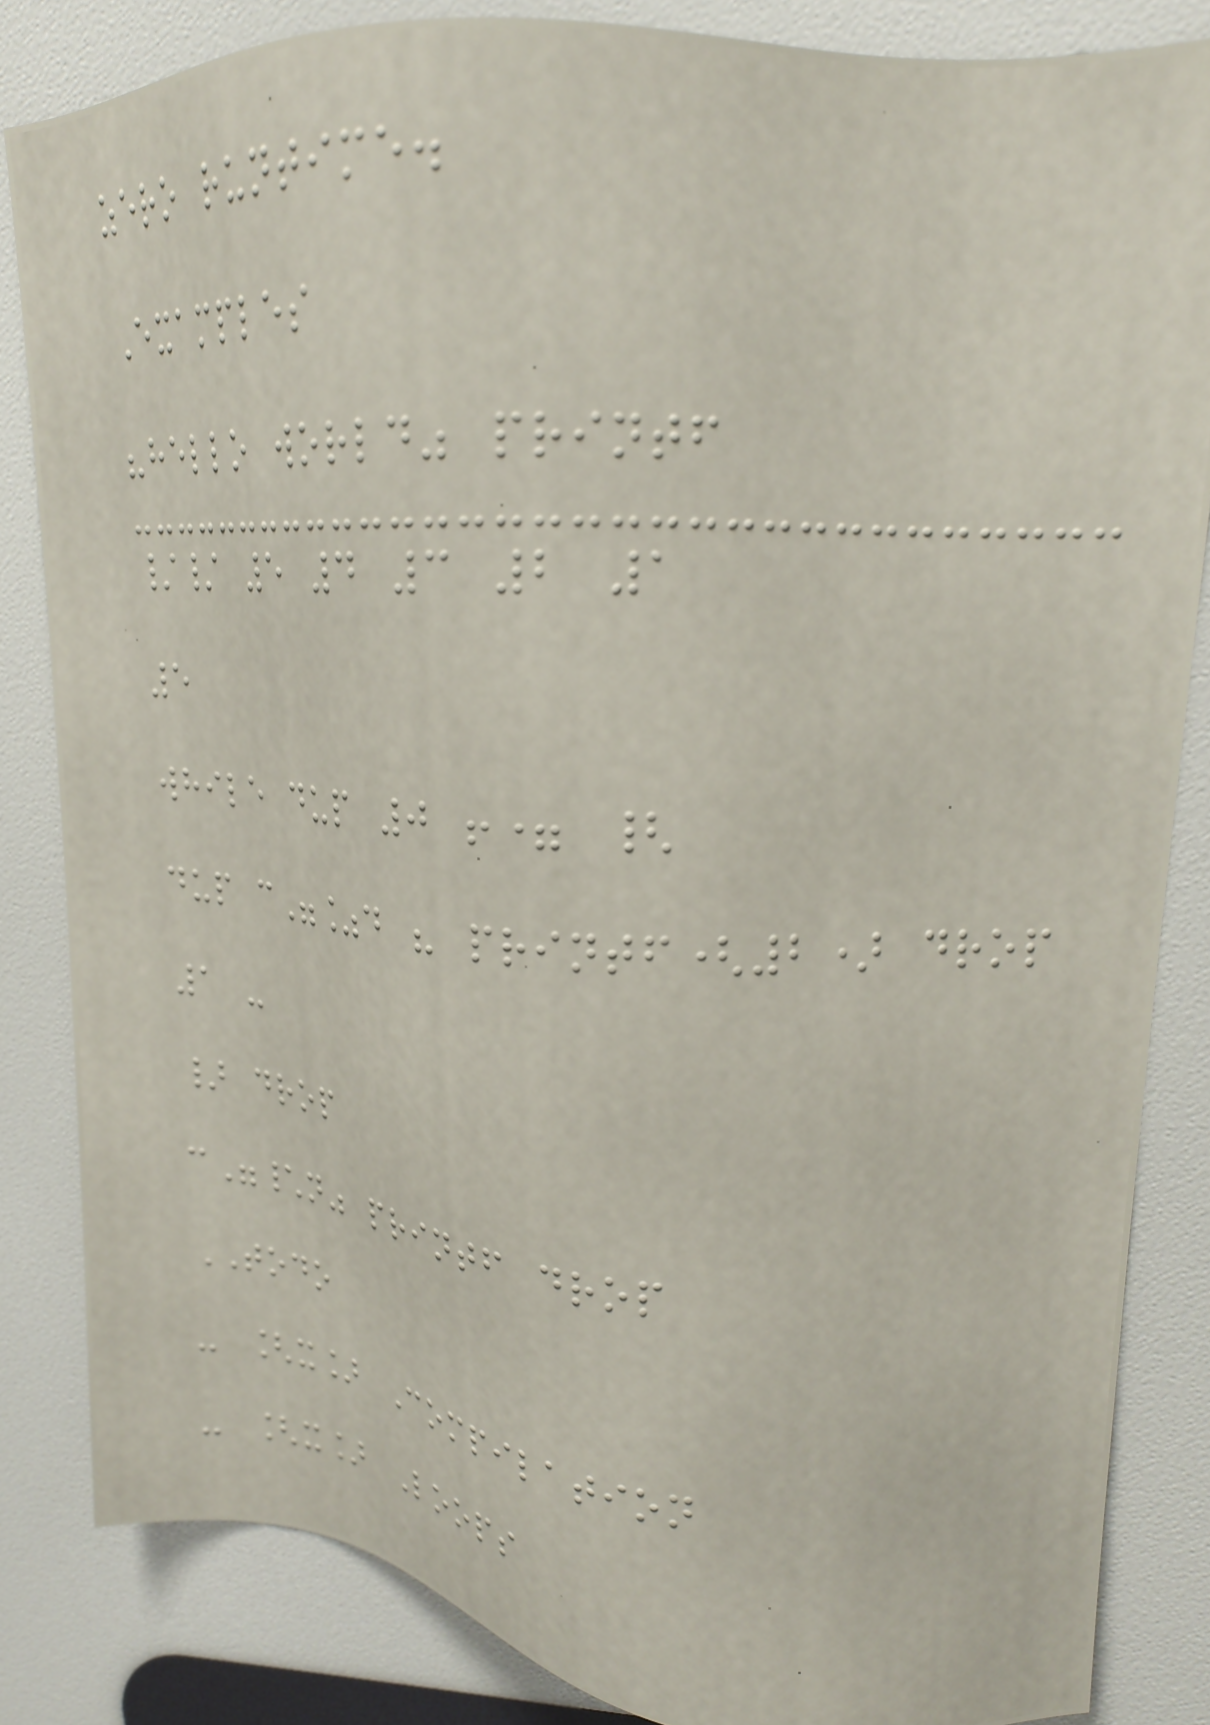zero runtime.
Examples
"hello world" printf
// 5 4 3 2 1
5
while dup 0 != {
dup c"%d " printf(2) drop
1 -
} drop
c"\n" printf drop
TODO
- [x] Compilation
- [x] Loops
